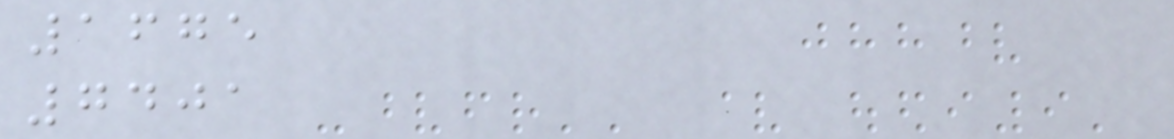1675
7401
